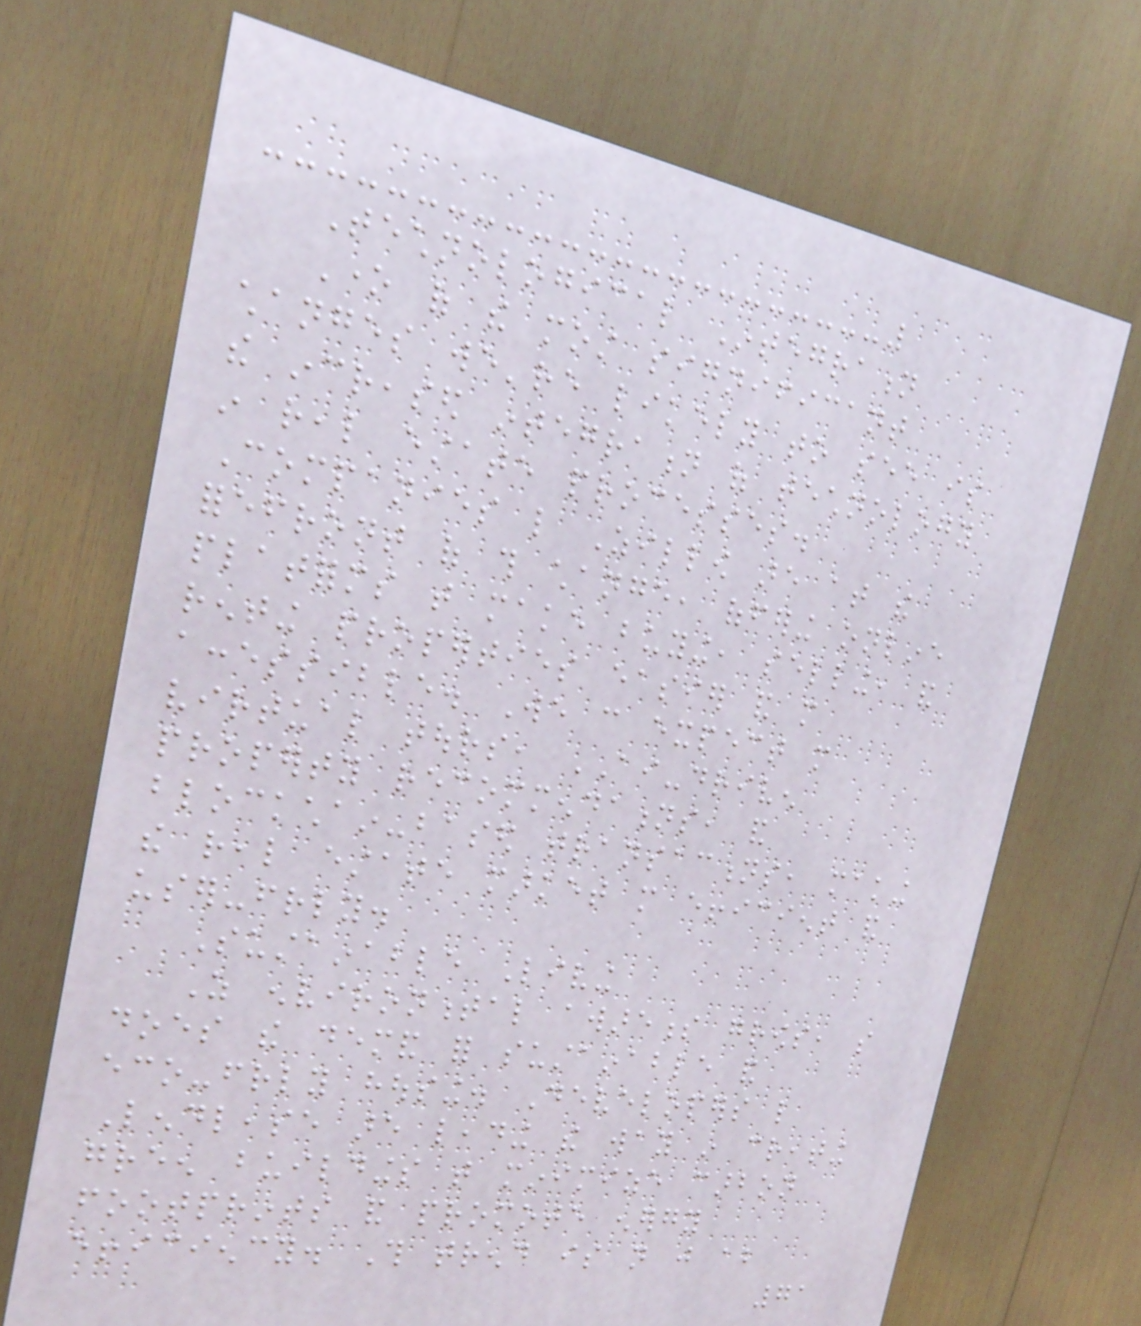Technological Integration
One of the most significant
changes we're likely to see is
the increased integration of technology
in real estate processes.
Companies like Zillow are at the
forefront of this change, offering online
platforms that make buying, selling, and
renting properties easier and more
accessible. We can expect more
virtual tours, AI-driven
property recommendations, and
blockchain-based transactions, making
the real estate market more efficient and
user-friendly.
Sustainable Living
As environmental awareness grows, so
does the demand for sustainable and
eco-friendly housing. Developers like
Lendlease are leading the way in creating
green buildings that minimize carbon
footprints and promote energy
efficiency. This trend is not just about
71
